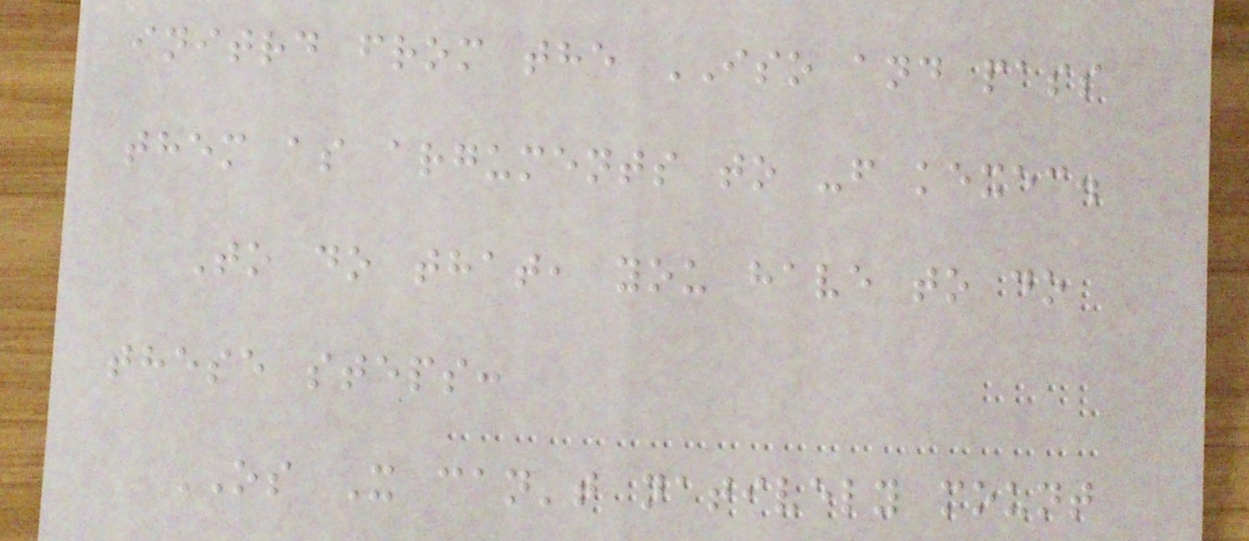initrd from the ISO and pass
them as arguments to -f kexec.
To do that, you have to do
these steps:
OS X can't natively mount
